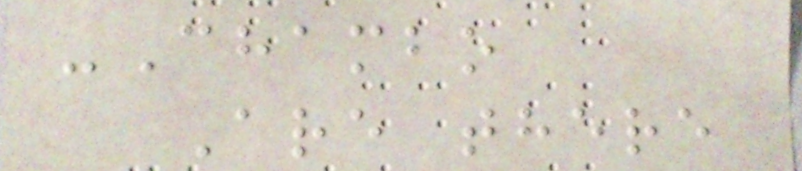-Chambo
Are there
